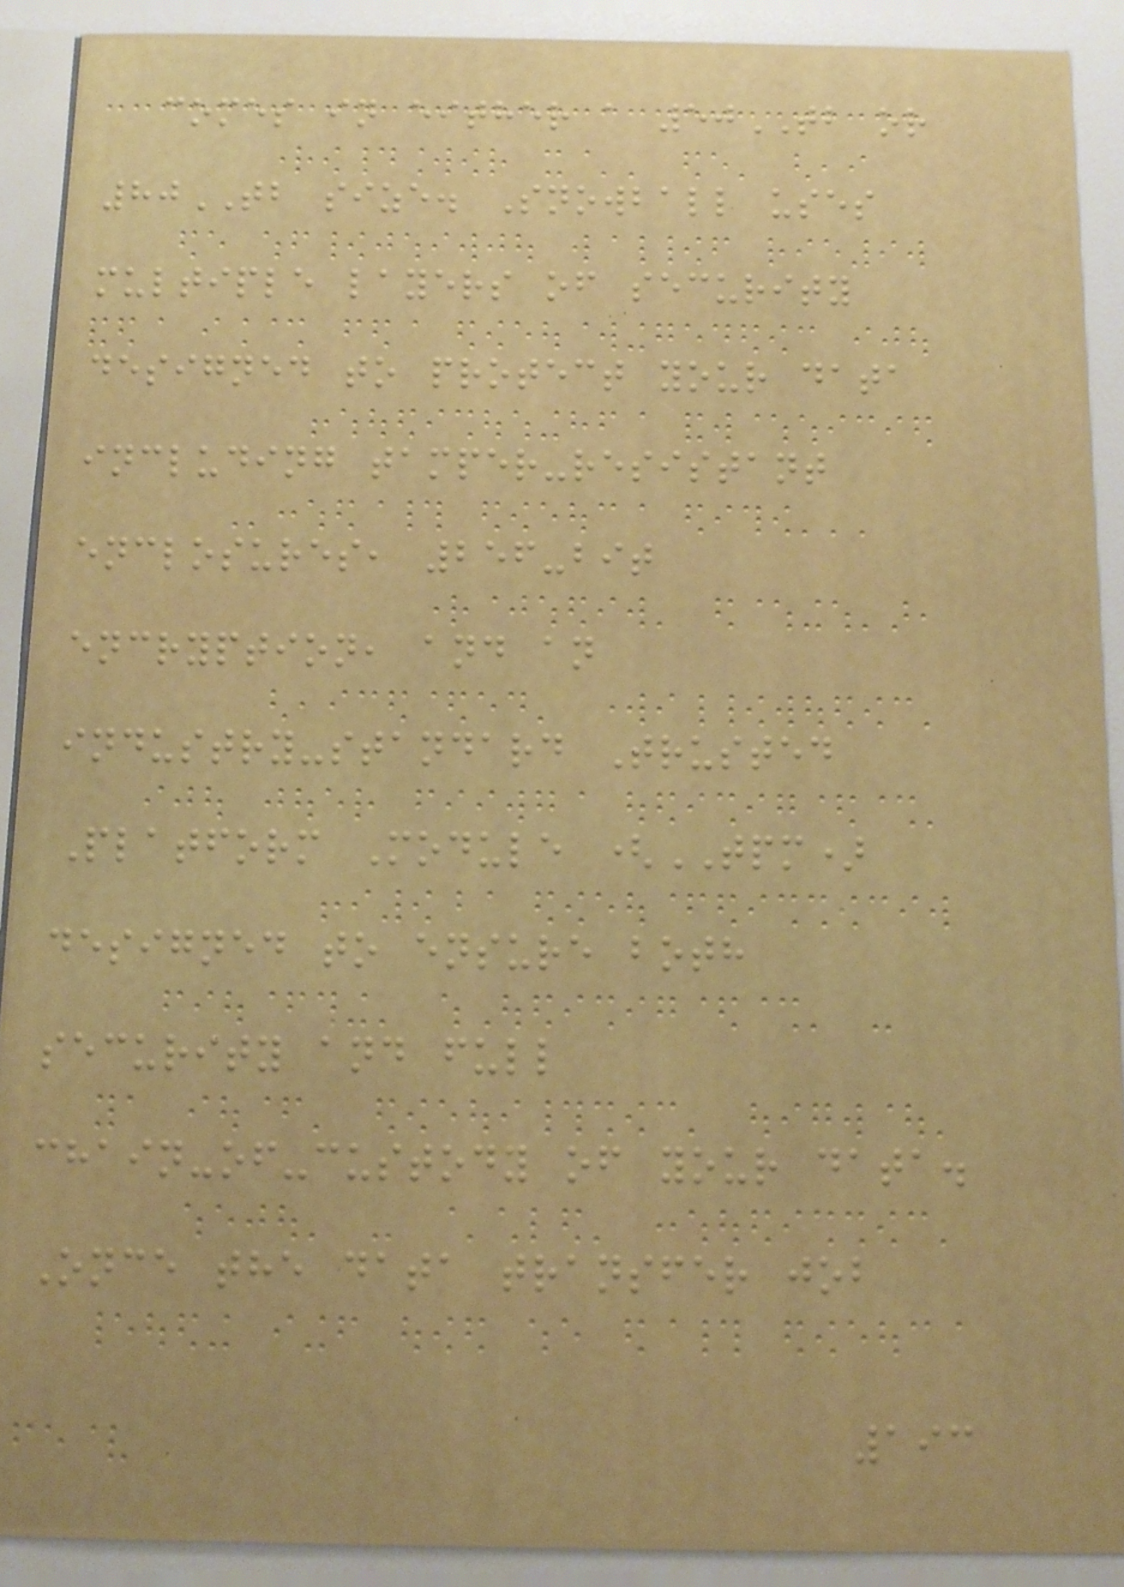comes in either a 50TB or
80TB size. Snowball uses
multiple layers of security
designed to protect your data
including tamper-resistant
enclosures, 256-bit
encryption, and an
industry-standard Trusted
Platform Module (TPM)
designed to ensure both
security and full
chain-of-custody of your data.
Once the data transfer job
193
